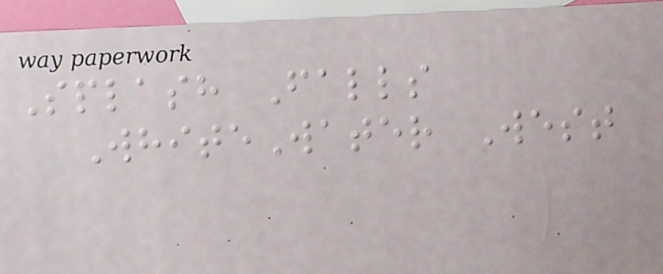Splash Falls
WhiteWater West
